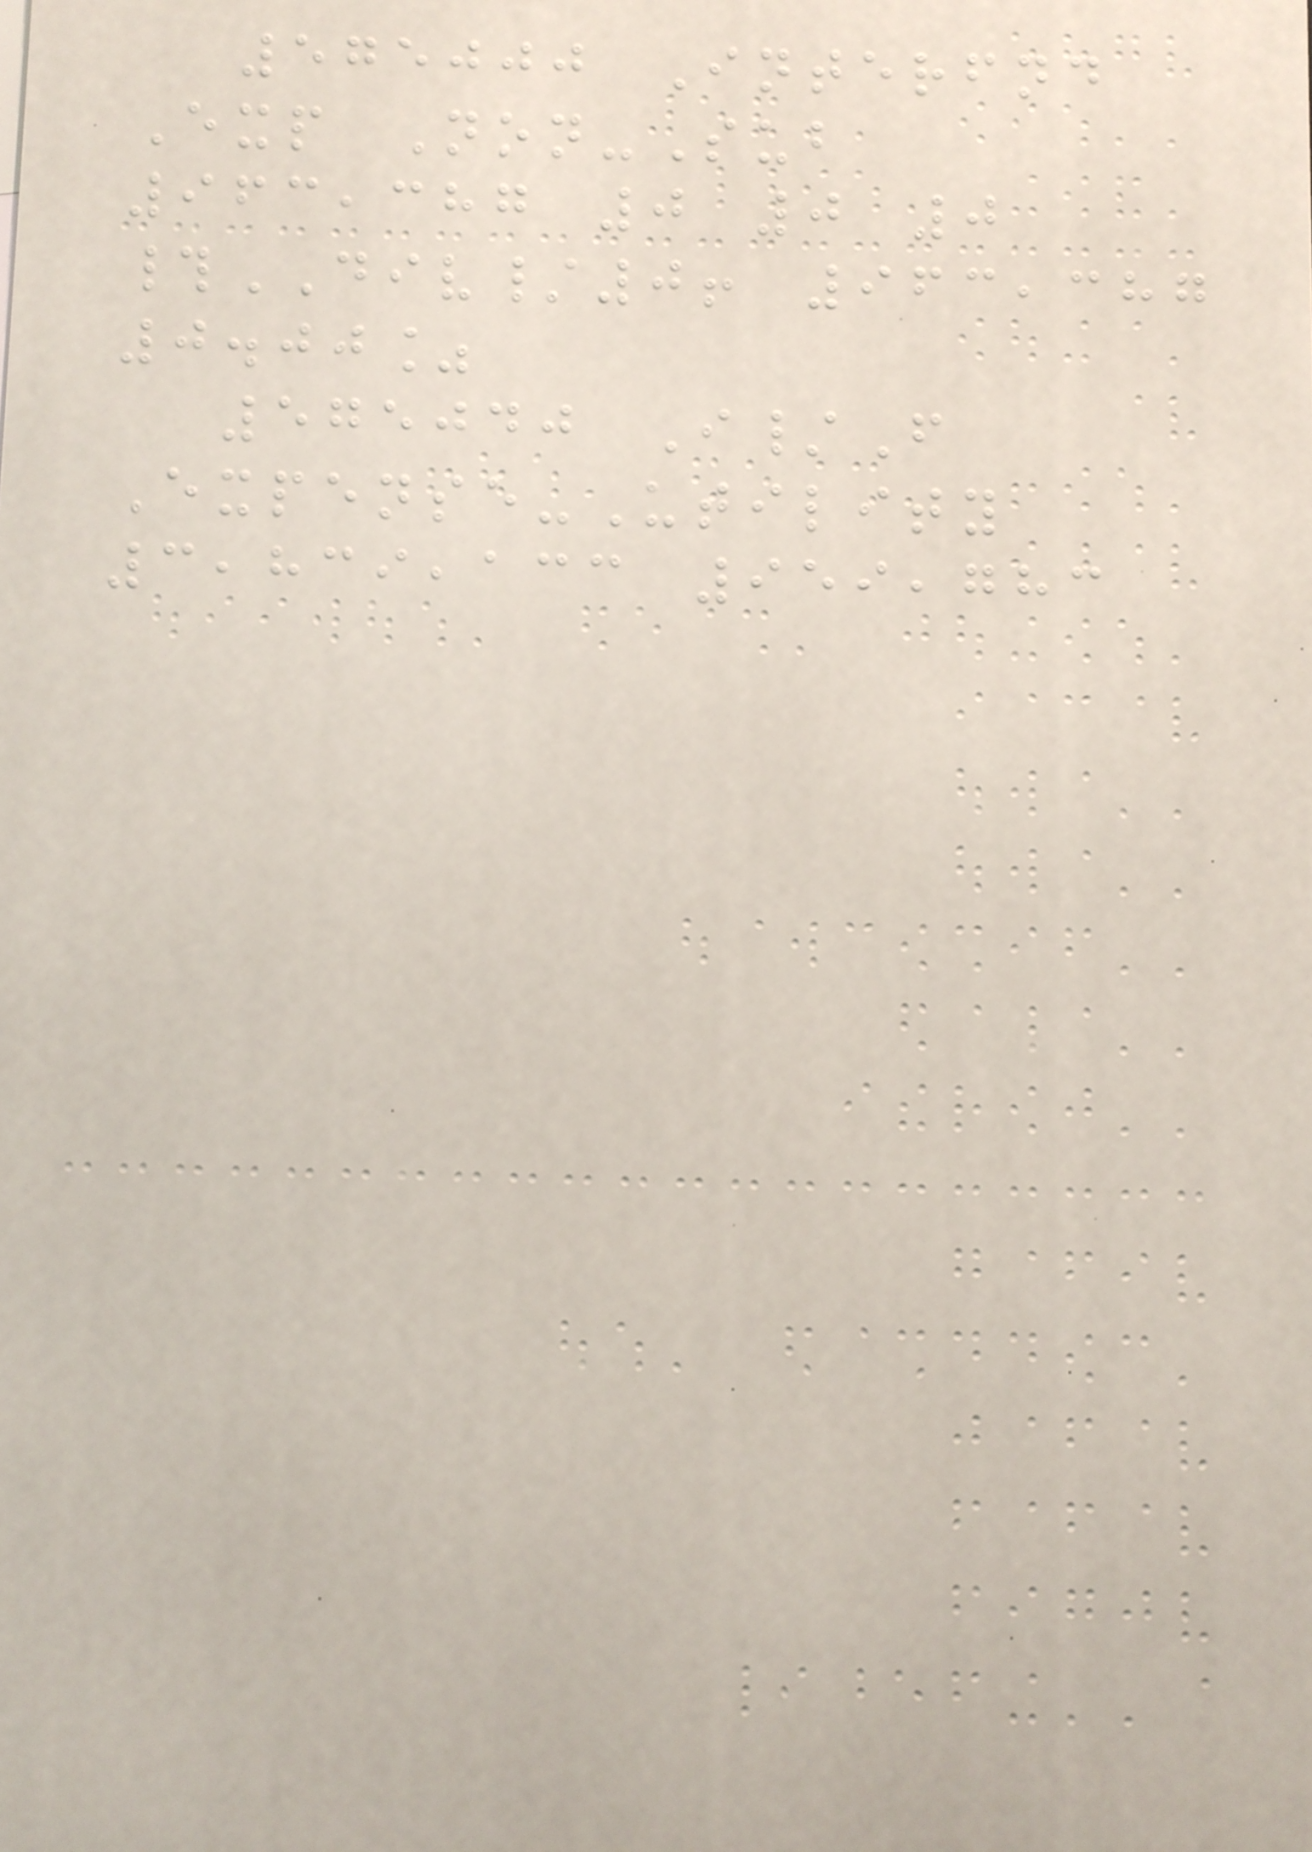575000 Interfnd
Exp Non-Sub
963,387 0 0 0
#DIV/0! 963,387
0.00%
575040 I/F
Expense-Utility
3,839,133 959,783
